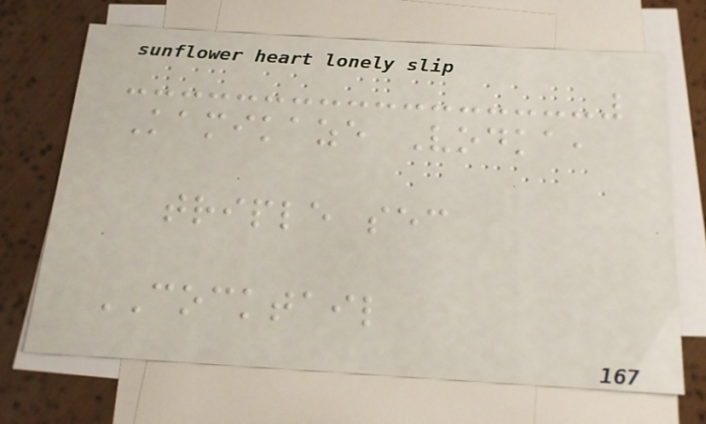Kamikaze Vodka,
triple sec
COCKTAIL
